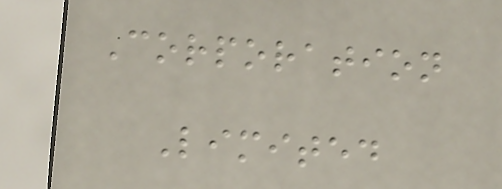Corporation
Limited
